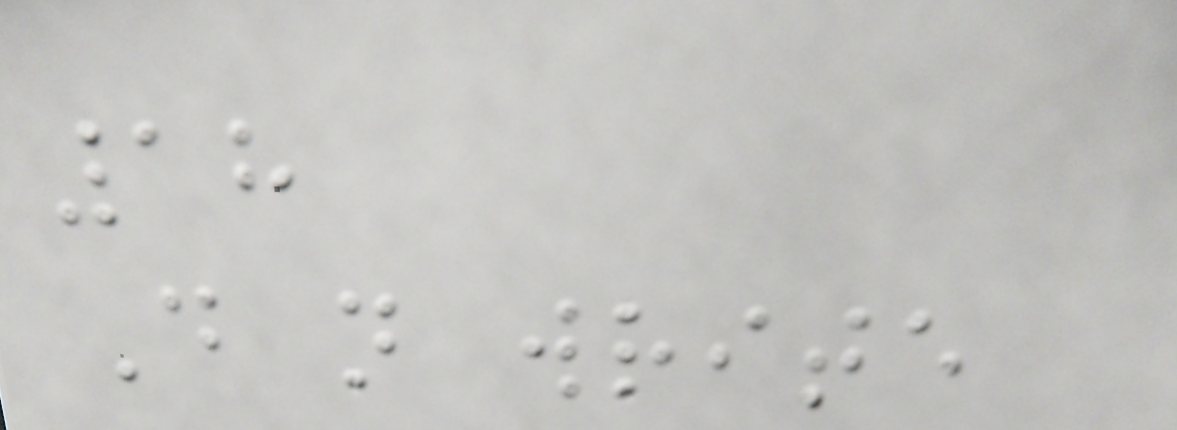18
Do not write
